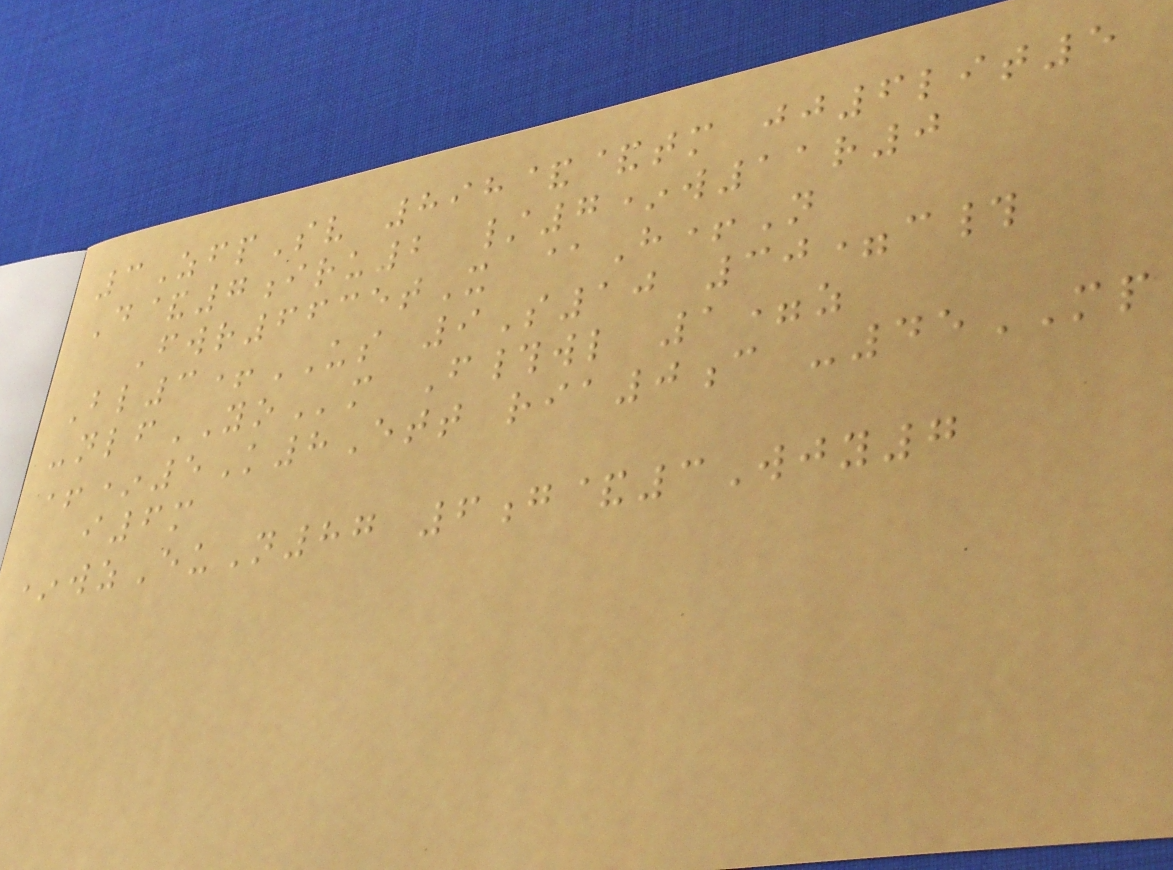3ZfpSv 898&&tm jj6lit5
D&7iru2 /7*w11r0
Fwr6635tX @H+N
Bl3+US 9S10 30=c#
-nlfYOm F#wl 1=z
+*5K8Ett ria0c -45MP
i6m
*wzEuN87 6g&3Wjy7
